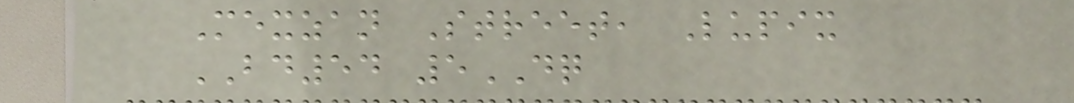Mexzan Street, Lupix
BD54 5DQ
